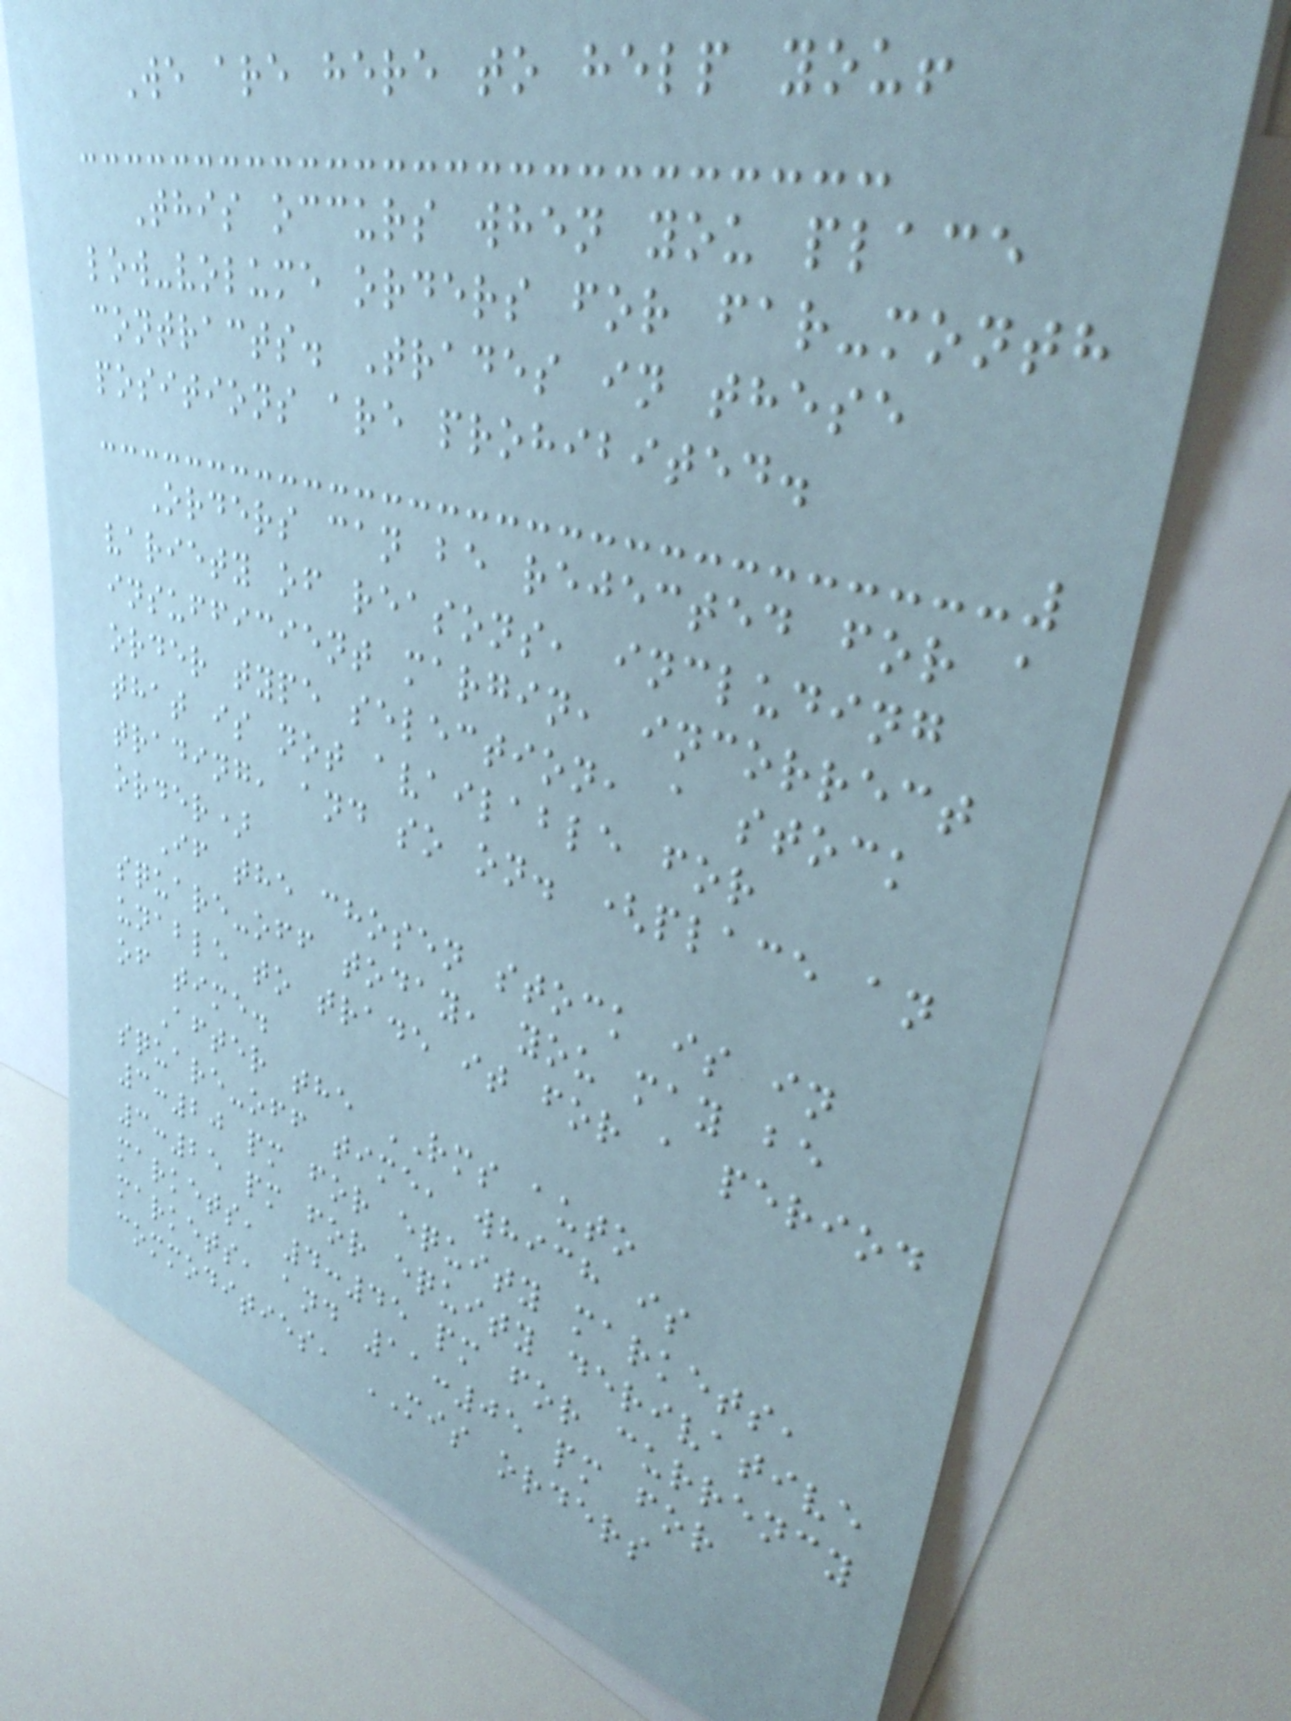We are here to help you!
This occurs when you place
low-volume orders for far-month
contracts. Trades in these
positions are prohibited.
Orders can be rejected for a
variety of reasons, including
insufficient margin, incorrect
order type selection, a stock
that is not available for
trading, and so on. (place an
order)
If the chosen stock is in
square-off today, you may be
unable to trade it for a period
of time.
After the RMS auto
square-off time, which is
3:20 pm for equity markets,
3:25 pm for equity derivative
markets, 4:45 pm for currency
markets, and 11:05 pm for
commodities, MIS orders
